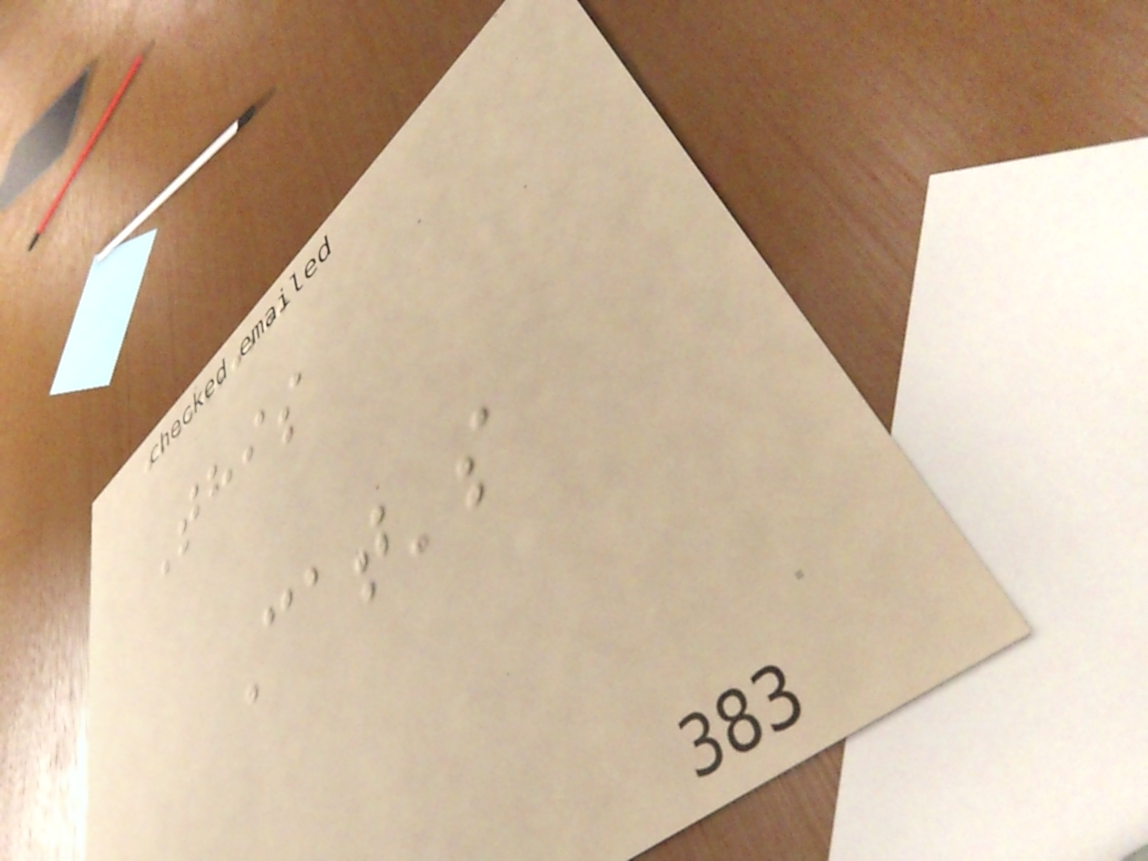This
Cat's
